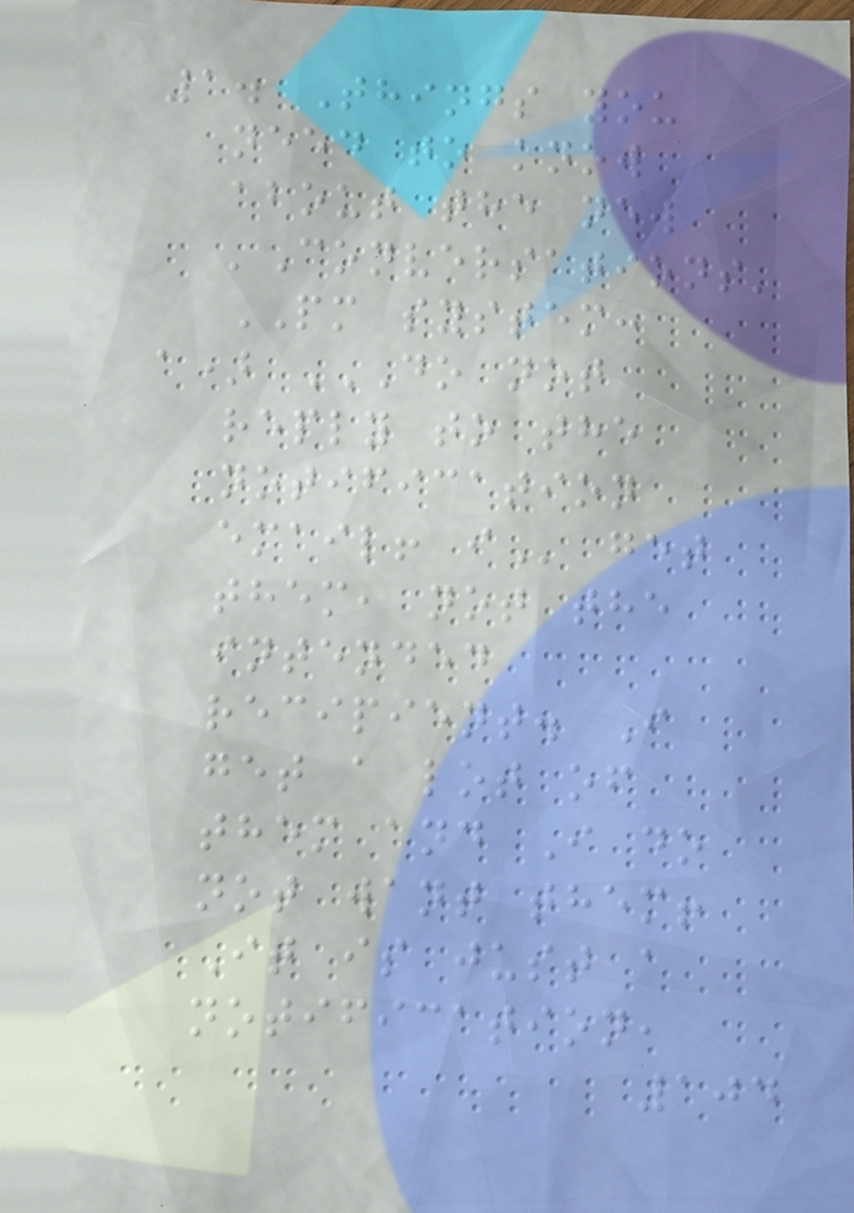1. Things you
need to know
about the new
'Conversations'
PM system:
a) DO NOT
REPLY TO THE
NOTIFICATION
EMAIL! I get
them, not the
intended
recipient. I
get a lot of
them and I do
not want them!
It is just a
notification,
104
